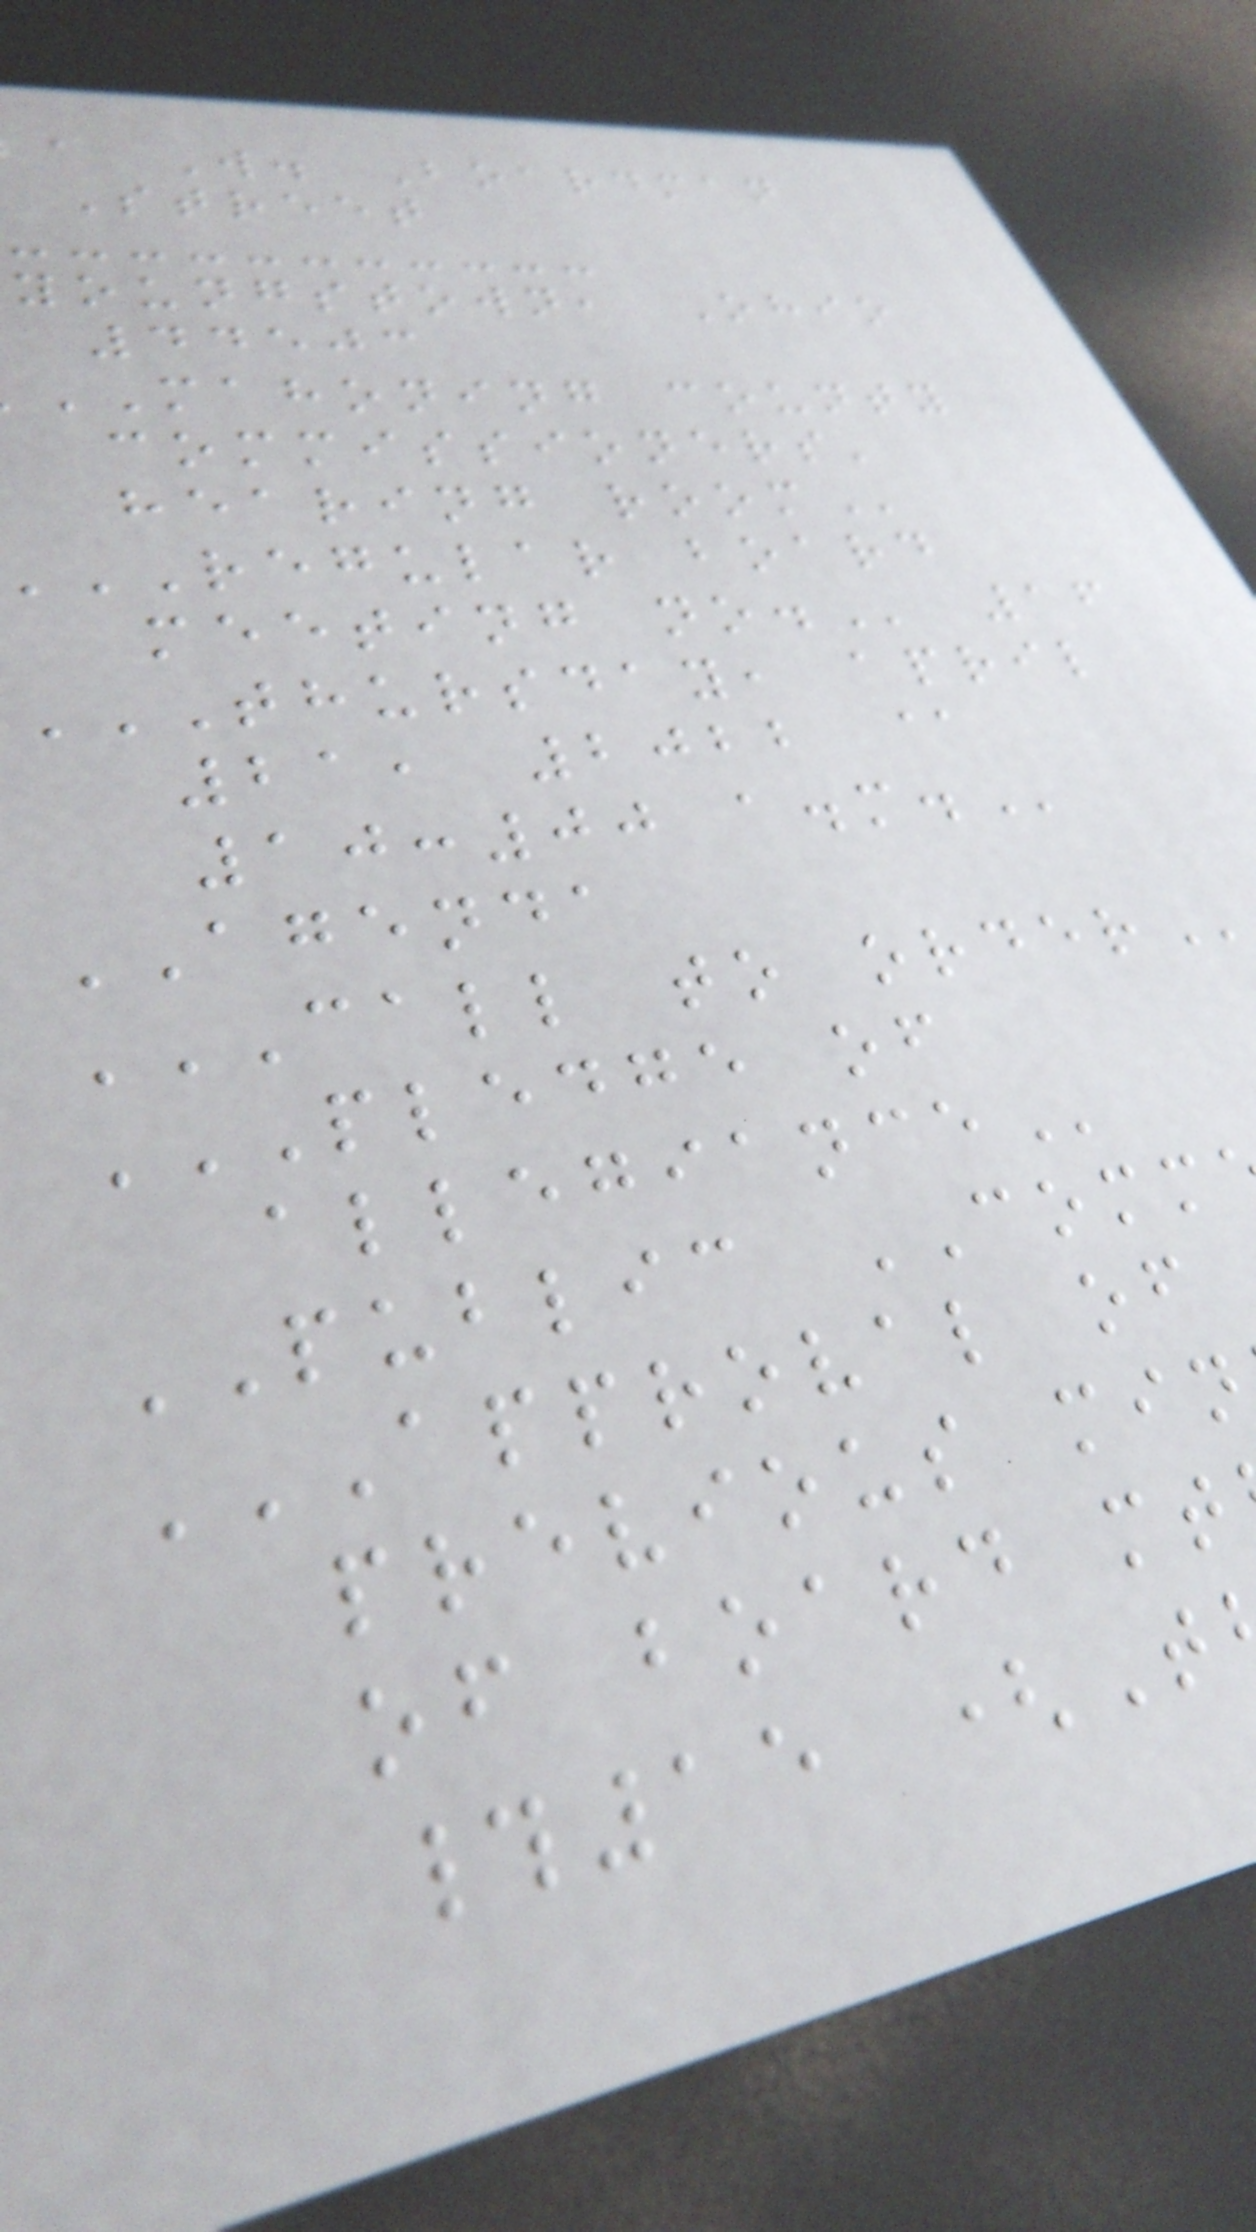a W. Boardman
Street
youngstown, Ohio
44503
MAHONING county
commissioners'
hearing
REGULAR board
meeting
THURSDAY, APRIL
21, 2022 @
10:00
AGENDA
CALL TO ORDER
PLEDGE OF
PUBLIC COMM
APPROVAL OF
previous
of board
#15 (T
